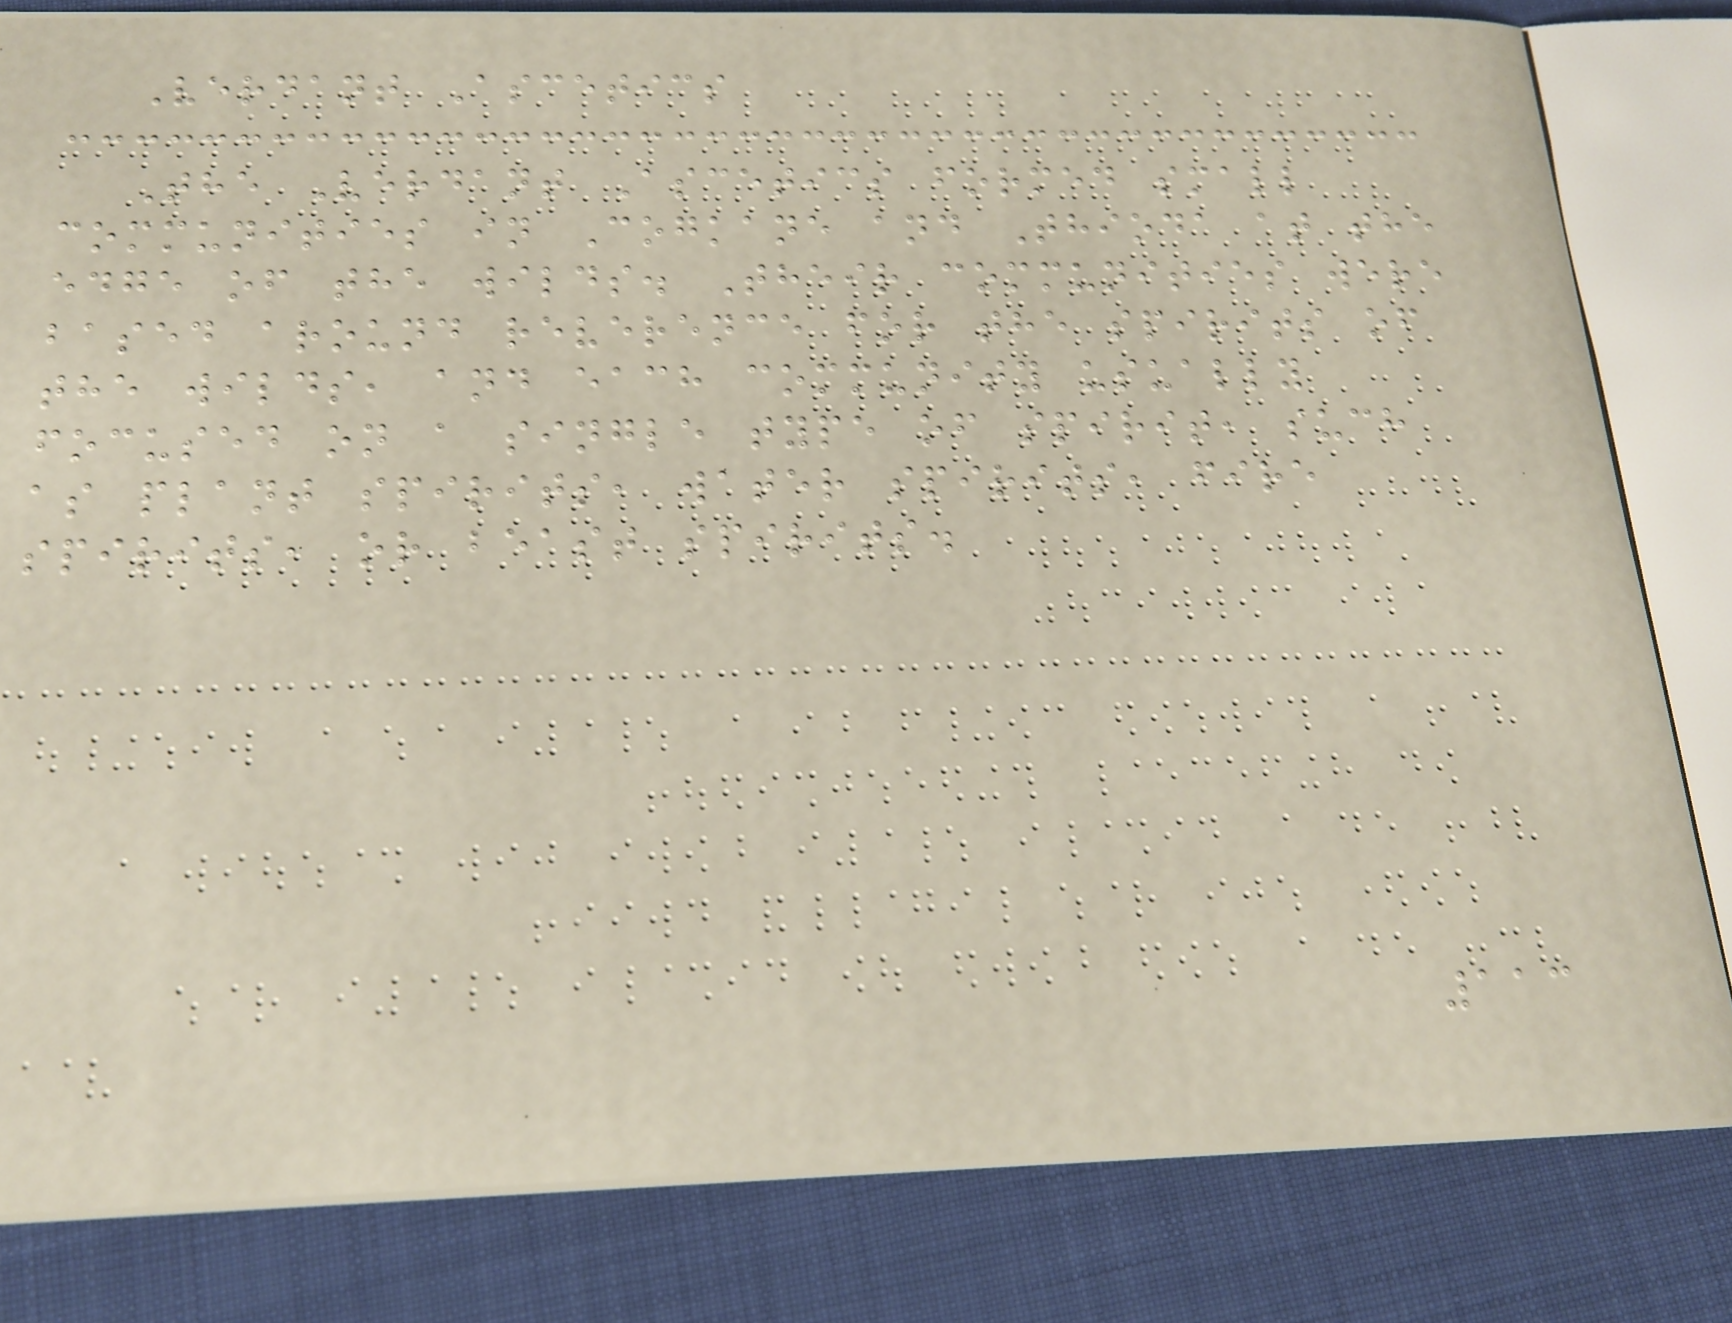Verdant Ascetics
The Verdant Ascetics formed small
communities in Cogkane and Thioda at the
edge of the wilds. Their communities were
based around reverence for the spirits of
the wilds, and each community usually
focused on a single type of spirit, such
as plant spirits, water spirits, fire
spirits, or beast spirits.
113
